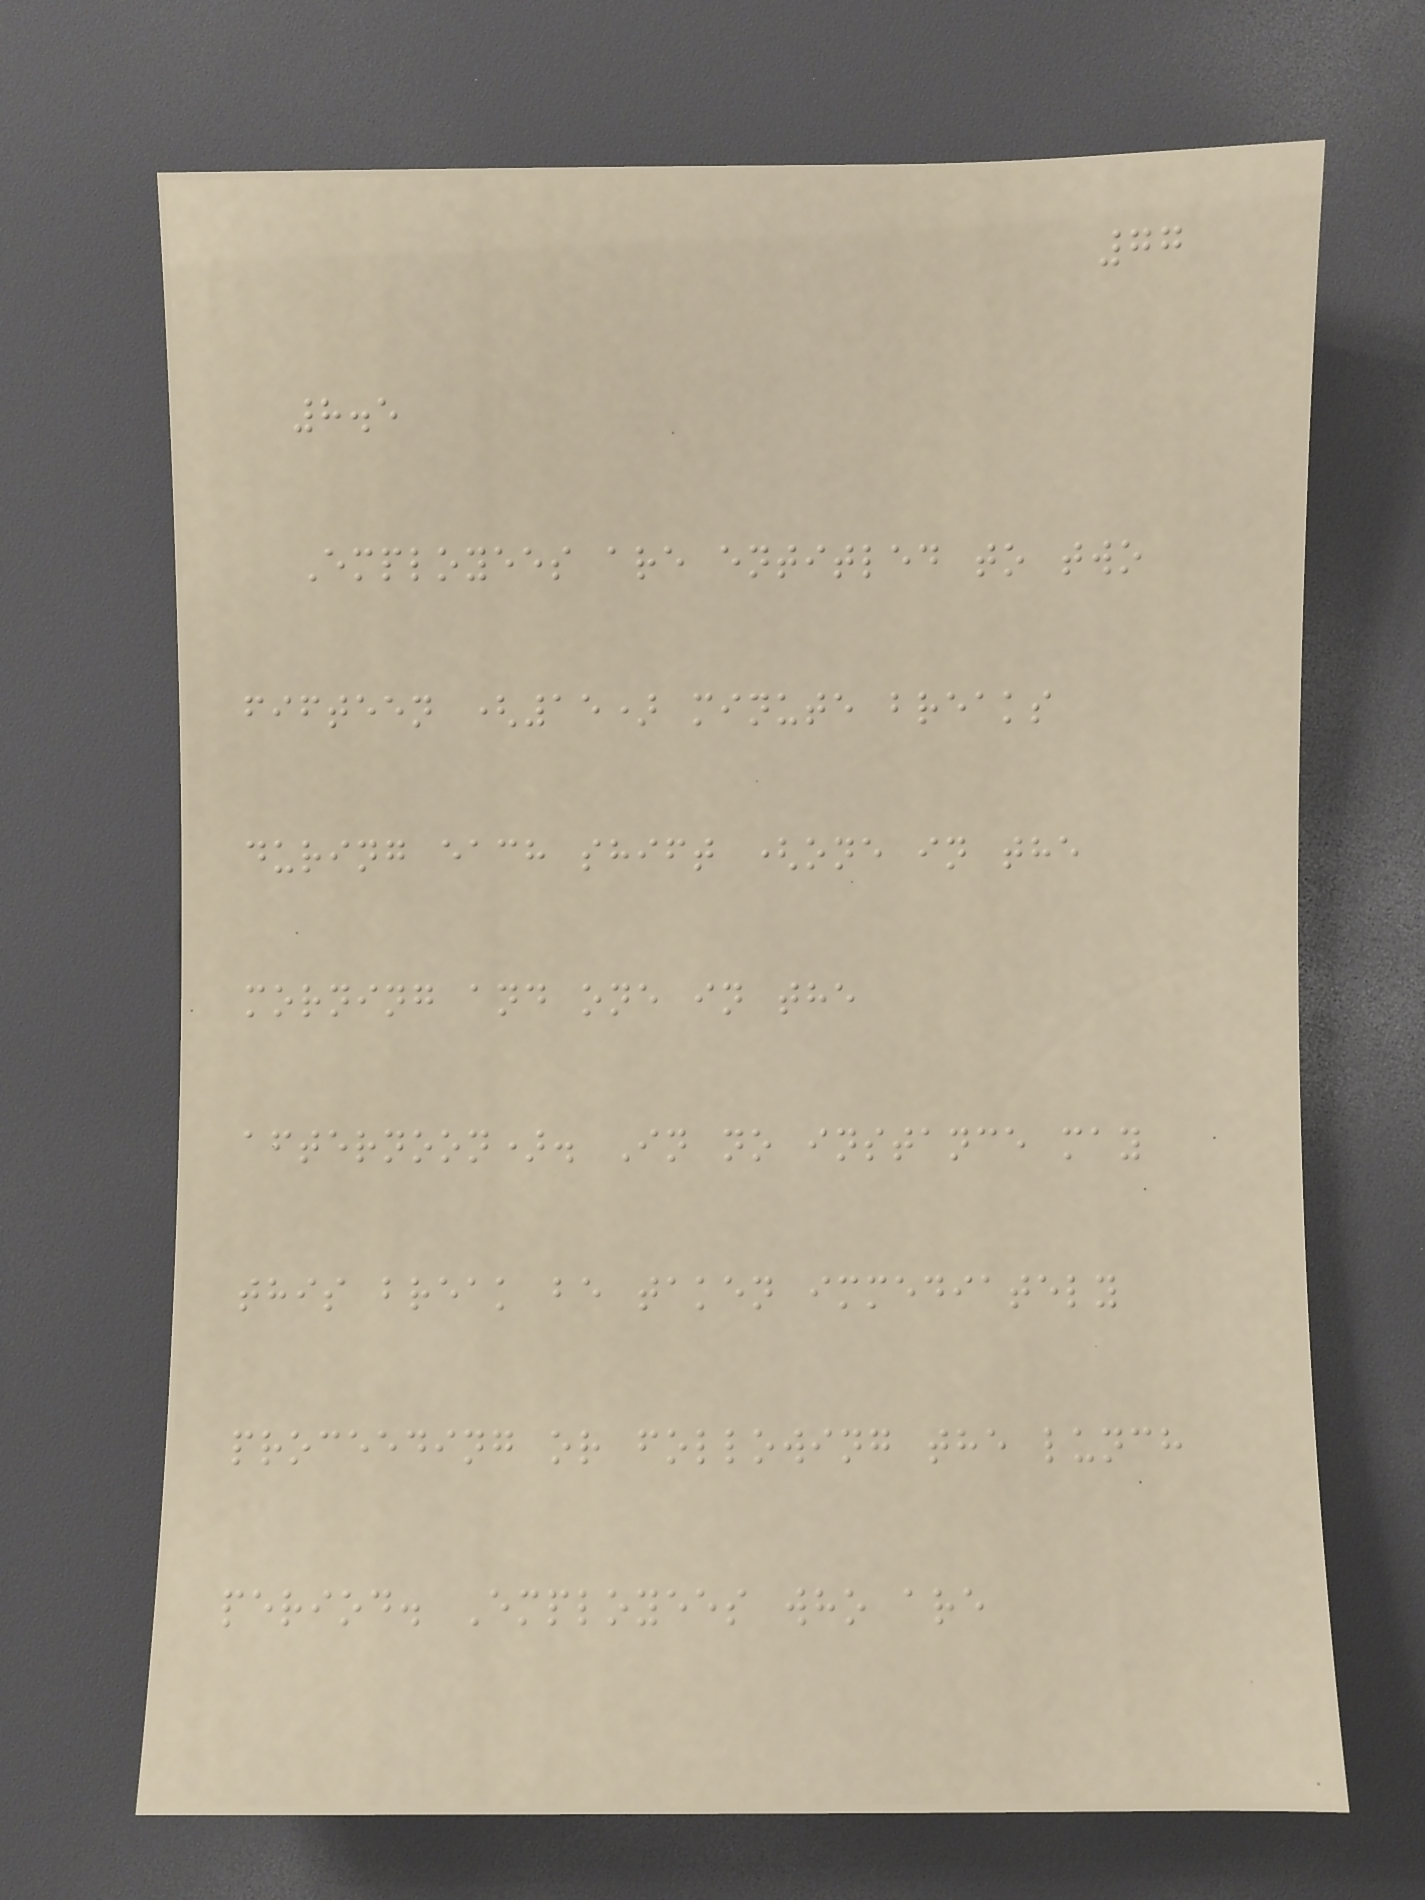77
8.5
Employees are entitled to two
fifteen (15) minute breaks
during each shift (one in the
morning and one in the
afternoon). In no instance may
this break be taken immediately
proceeding or following the lunch
period. Employees who are
